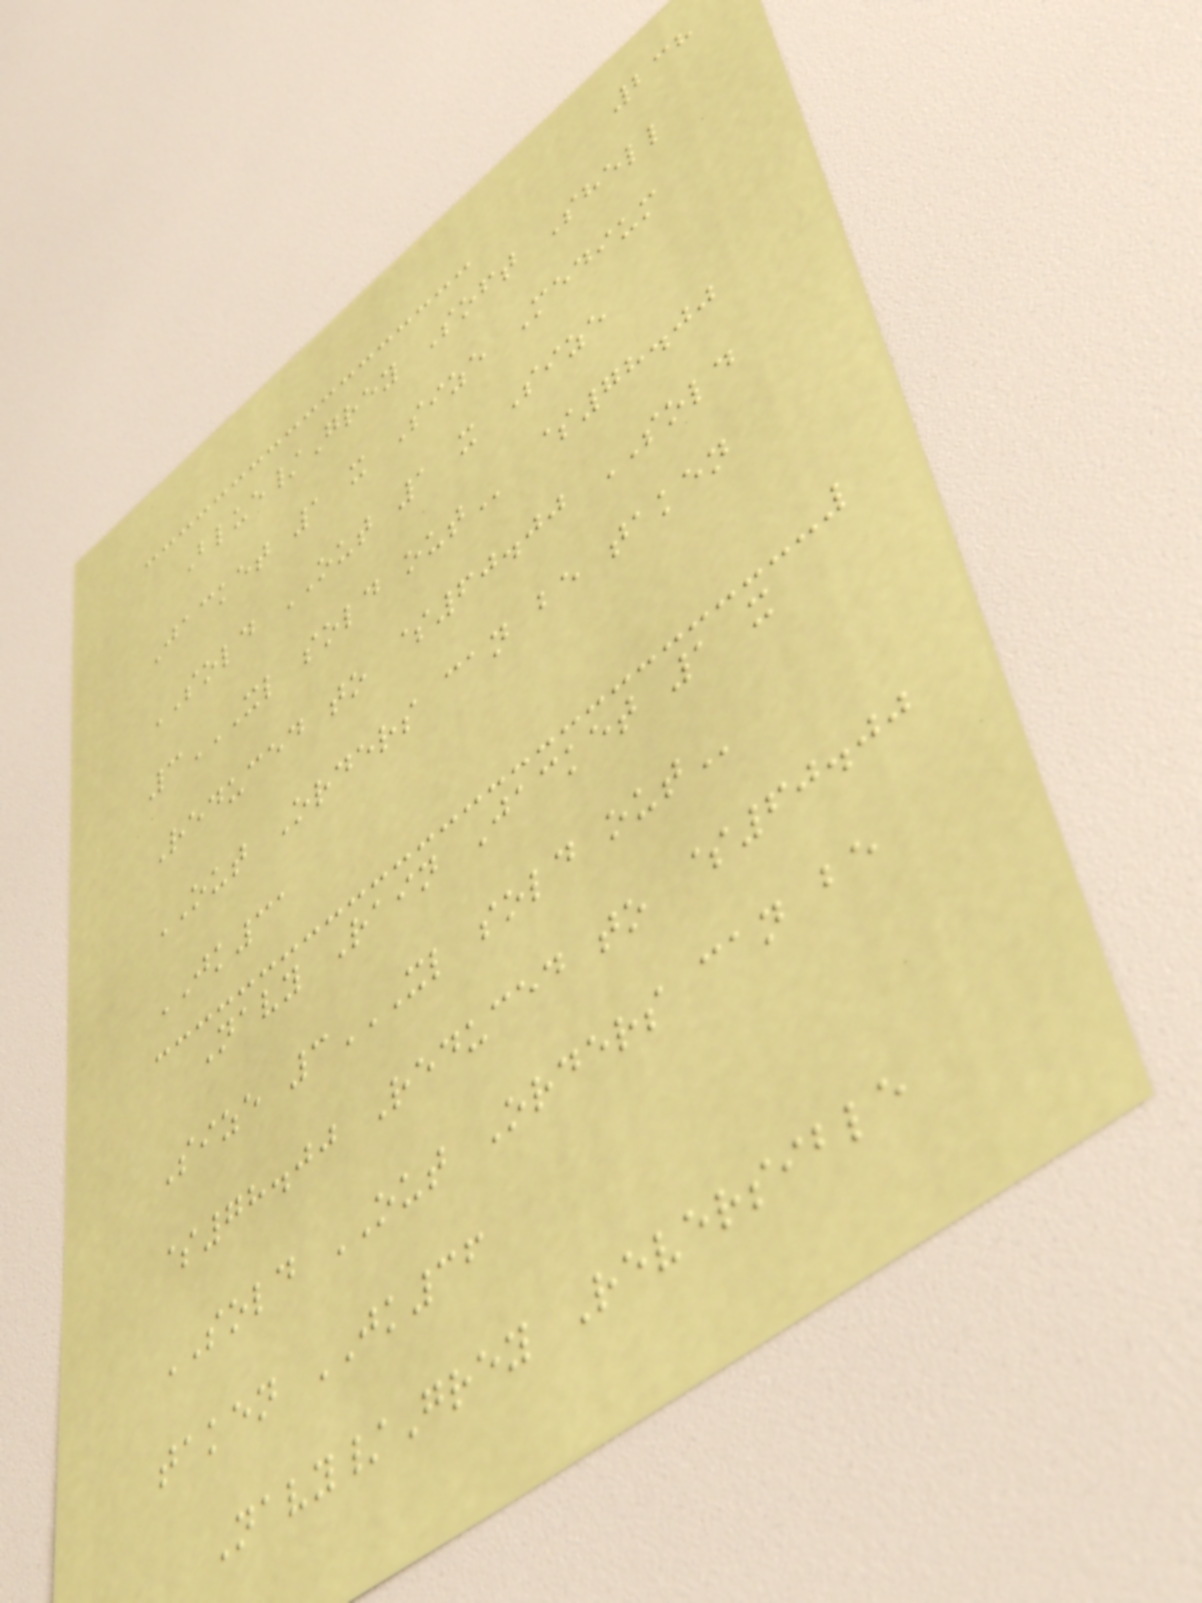238
Blue/Grey Soft Shell
Jacket 1 x Size Medium
SOLD OUT 1 x Size
3XL SOLD OUT $78.00
Reduced to $60.00 SOLD
OUT Orders can be taken
JK31
Navy Rain Jacket 1 x
Size 3XL SOLD OUT
$78.00 Reduced to $60.00
SOLD OUT Orders can be
taken JK36
Navy/Grey Reversible
